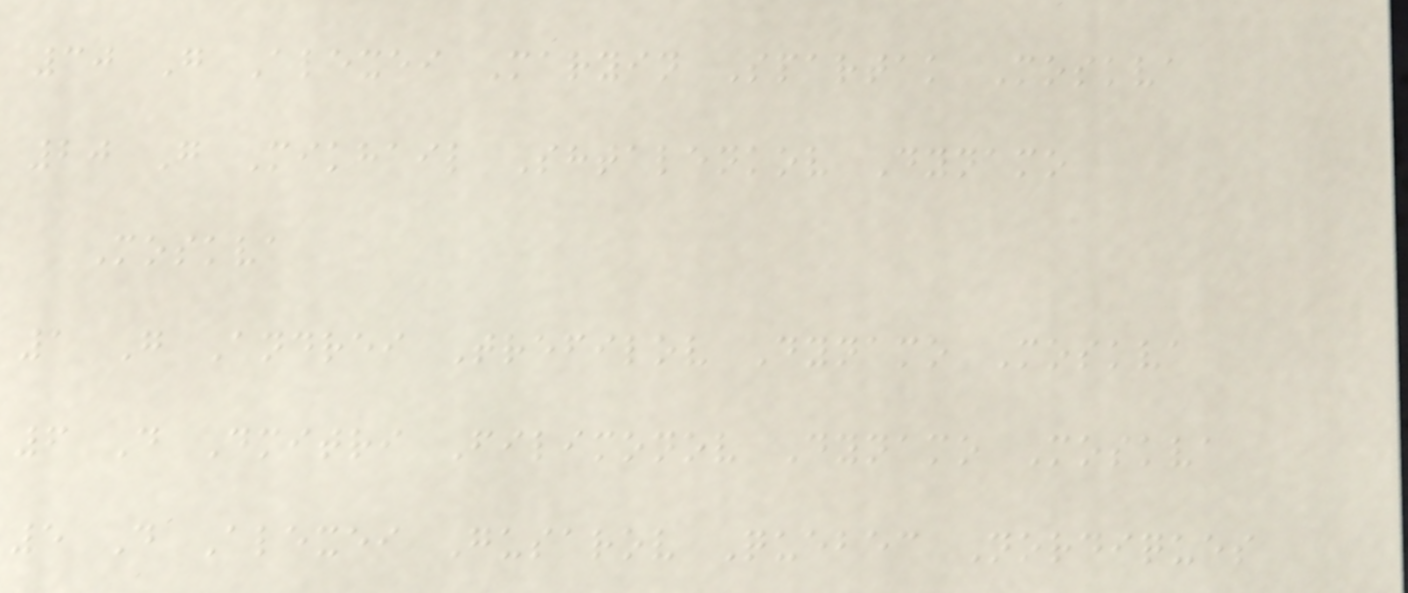30 G Alexei Maryin Spartak Moskva
20 G Mikhail Shtalenkov Dynamo
Moskva
1 G Andrei Trefilov Dynamo Moskva
6 D Dmitri Filimonov Dynamo Moskva
5 D Alexei Gusarov Quebec Nordiques
